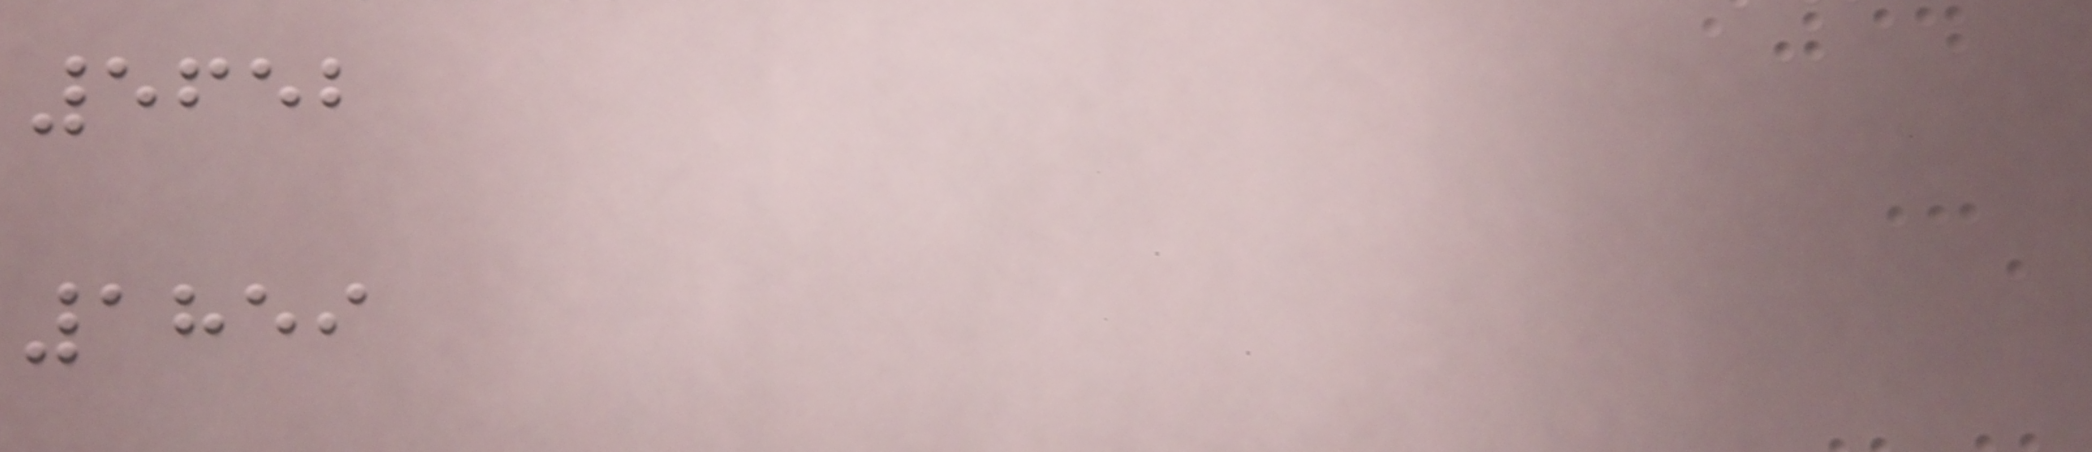5652
1859
